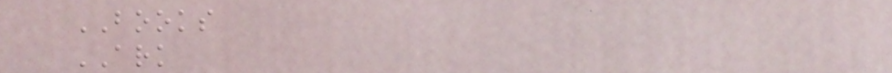BOOKS
ARK
